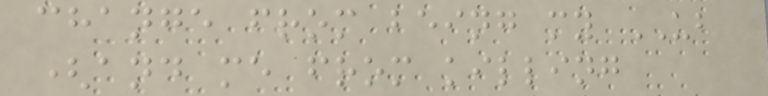change from being my UB
(and me from killing
